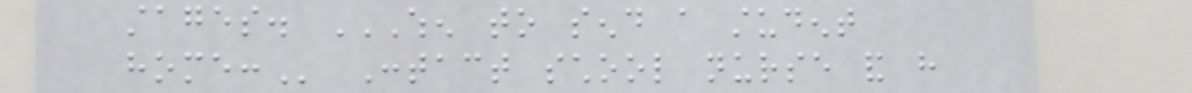stages. WHEN TO SEND A STUDENT
HOME: Contact school nurse and have
